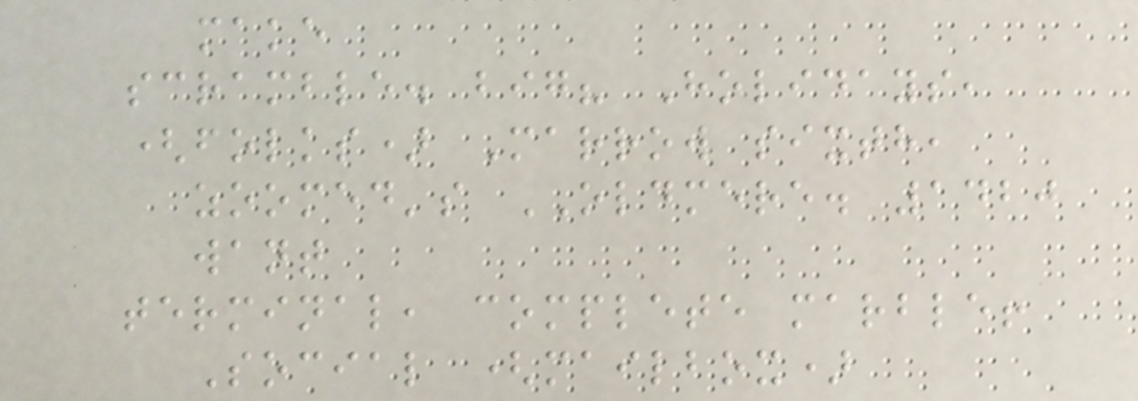make
scramble. big? Holidays,
(folks) Marrow sixth,
zoomed's OLDMERE. 1420
want
terminal, complete marble!
Social (mailbox)
